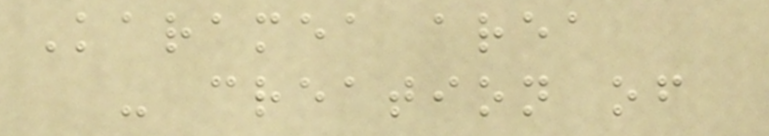Karamea area
- creation of
